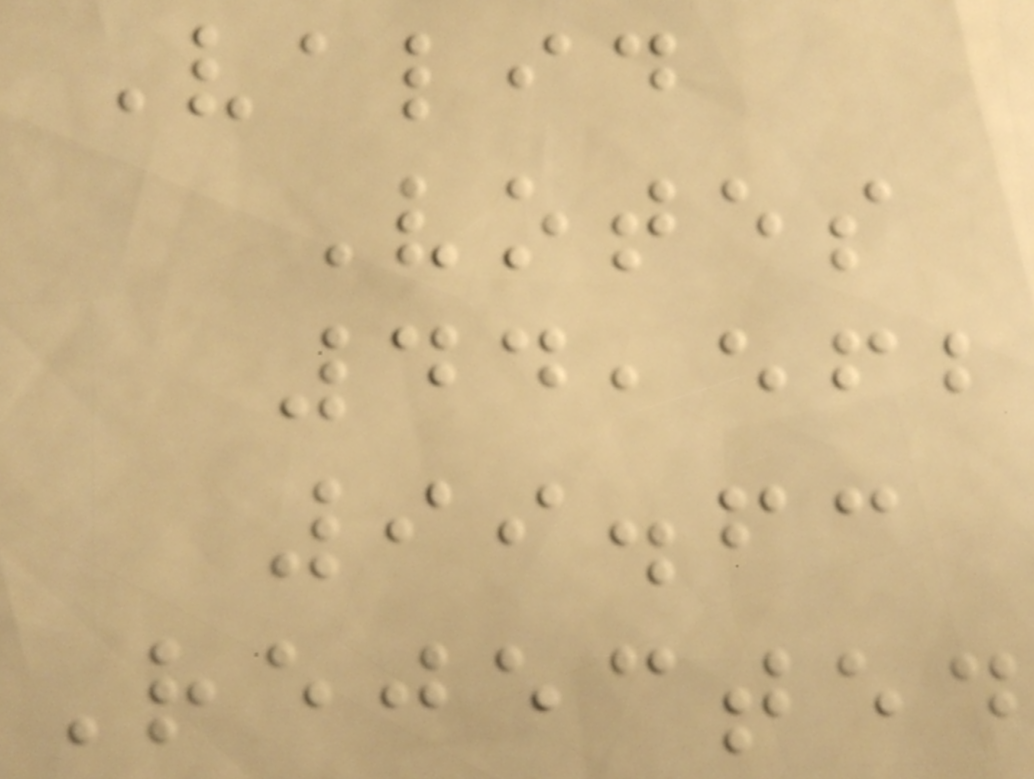Valid
Votes
44,562
99.63
Rejected
